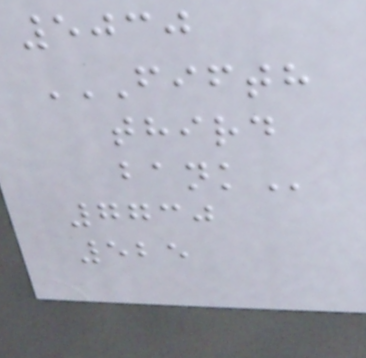5030
FIFTH
THIRD
BANK
7730
525
